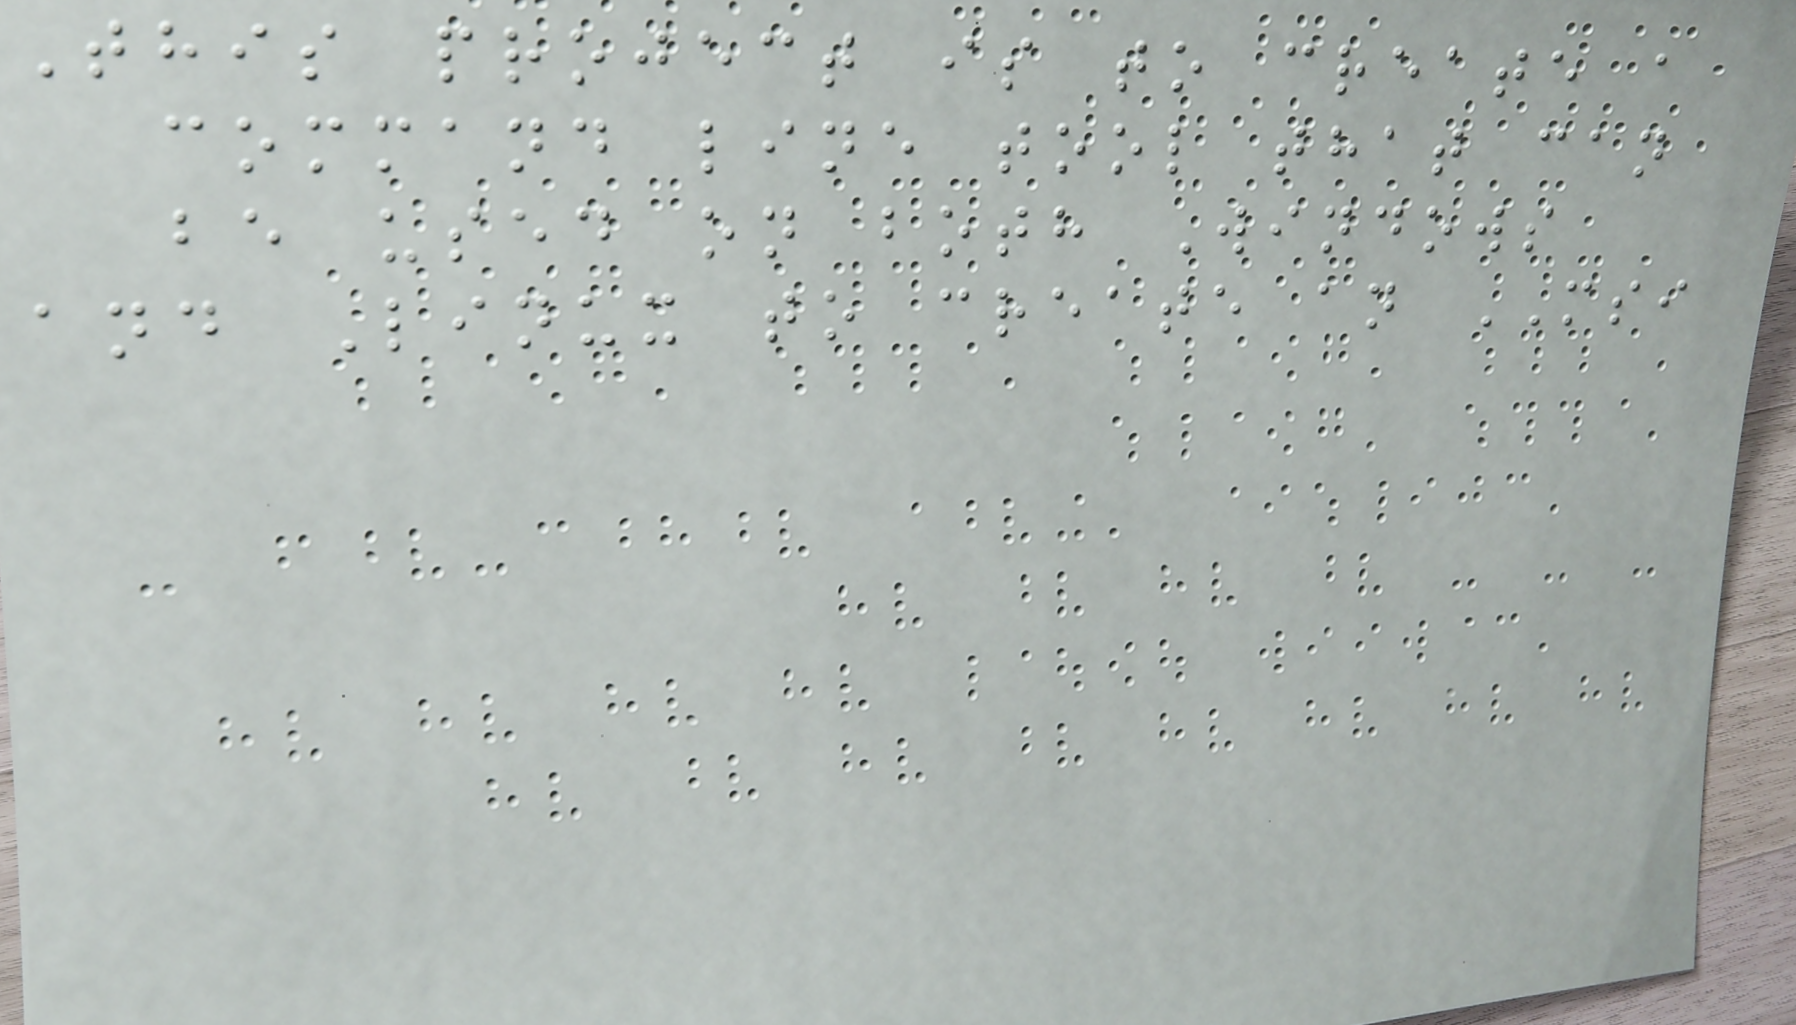This project is to create a
command line tool that can
be used on both Windows
and Linux to create an MSI
